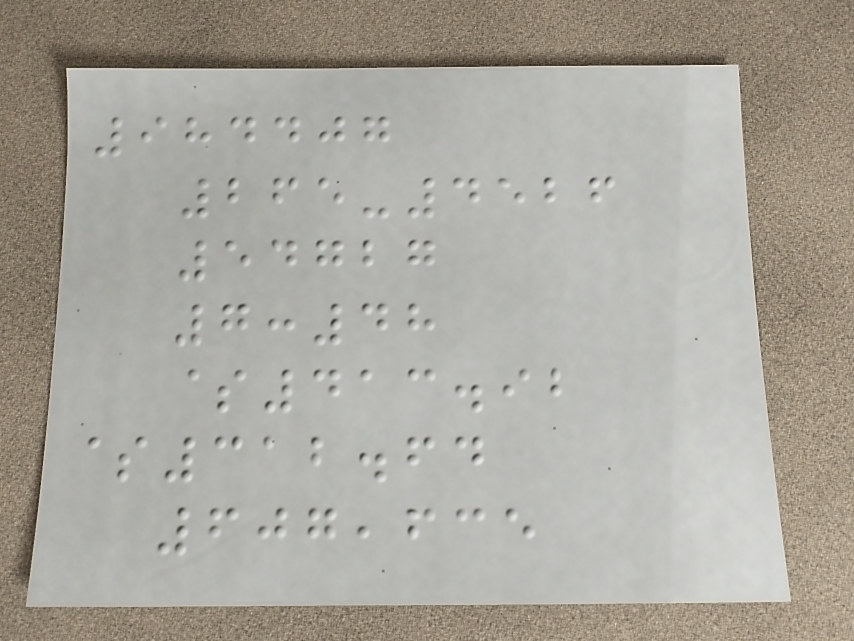984407
265-4526
54727
7:48
$413.92
$312.64
607,635
